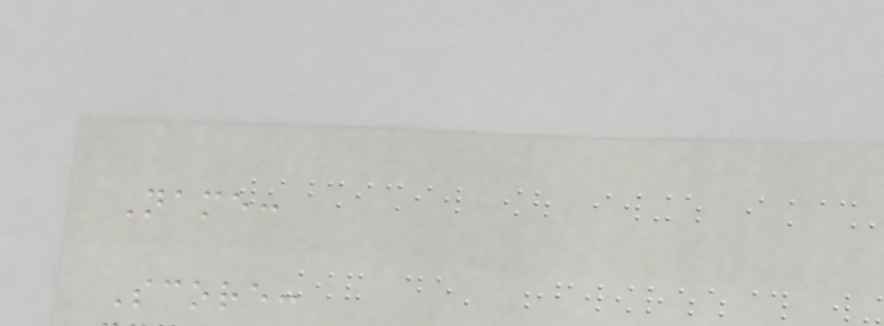Name:
Score:
